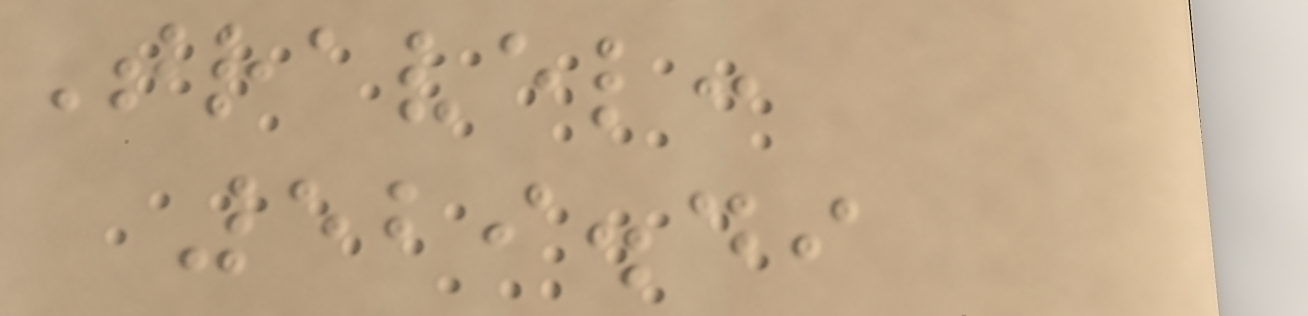Travel:
529.49
